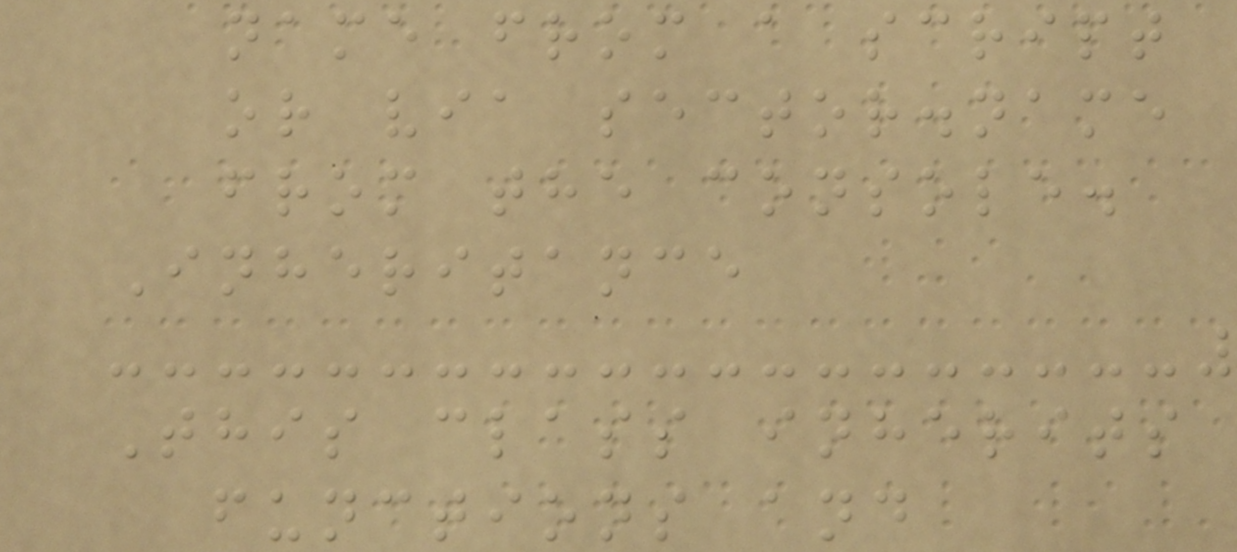name from a script
or via sector.name
from the console.
Inheritance
This class inherits
functions and
